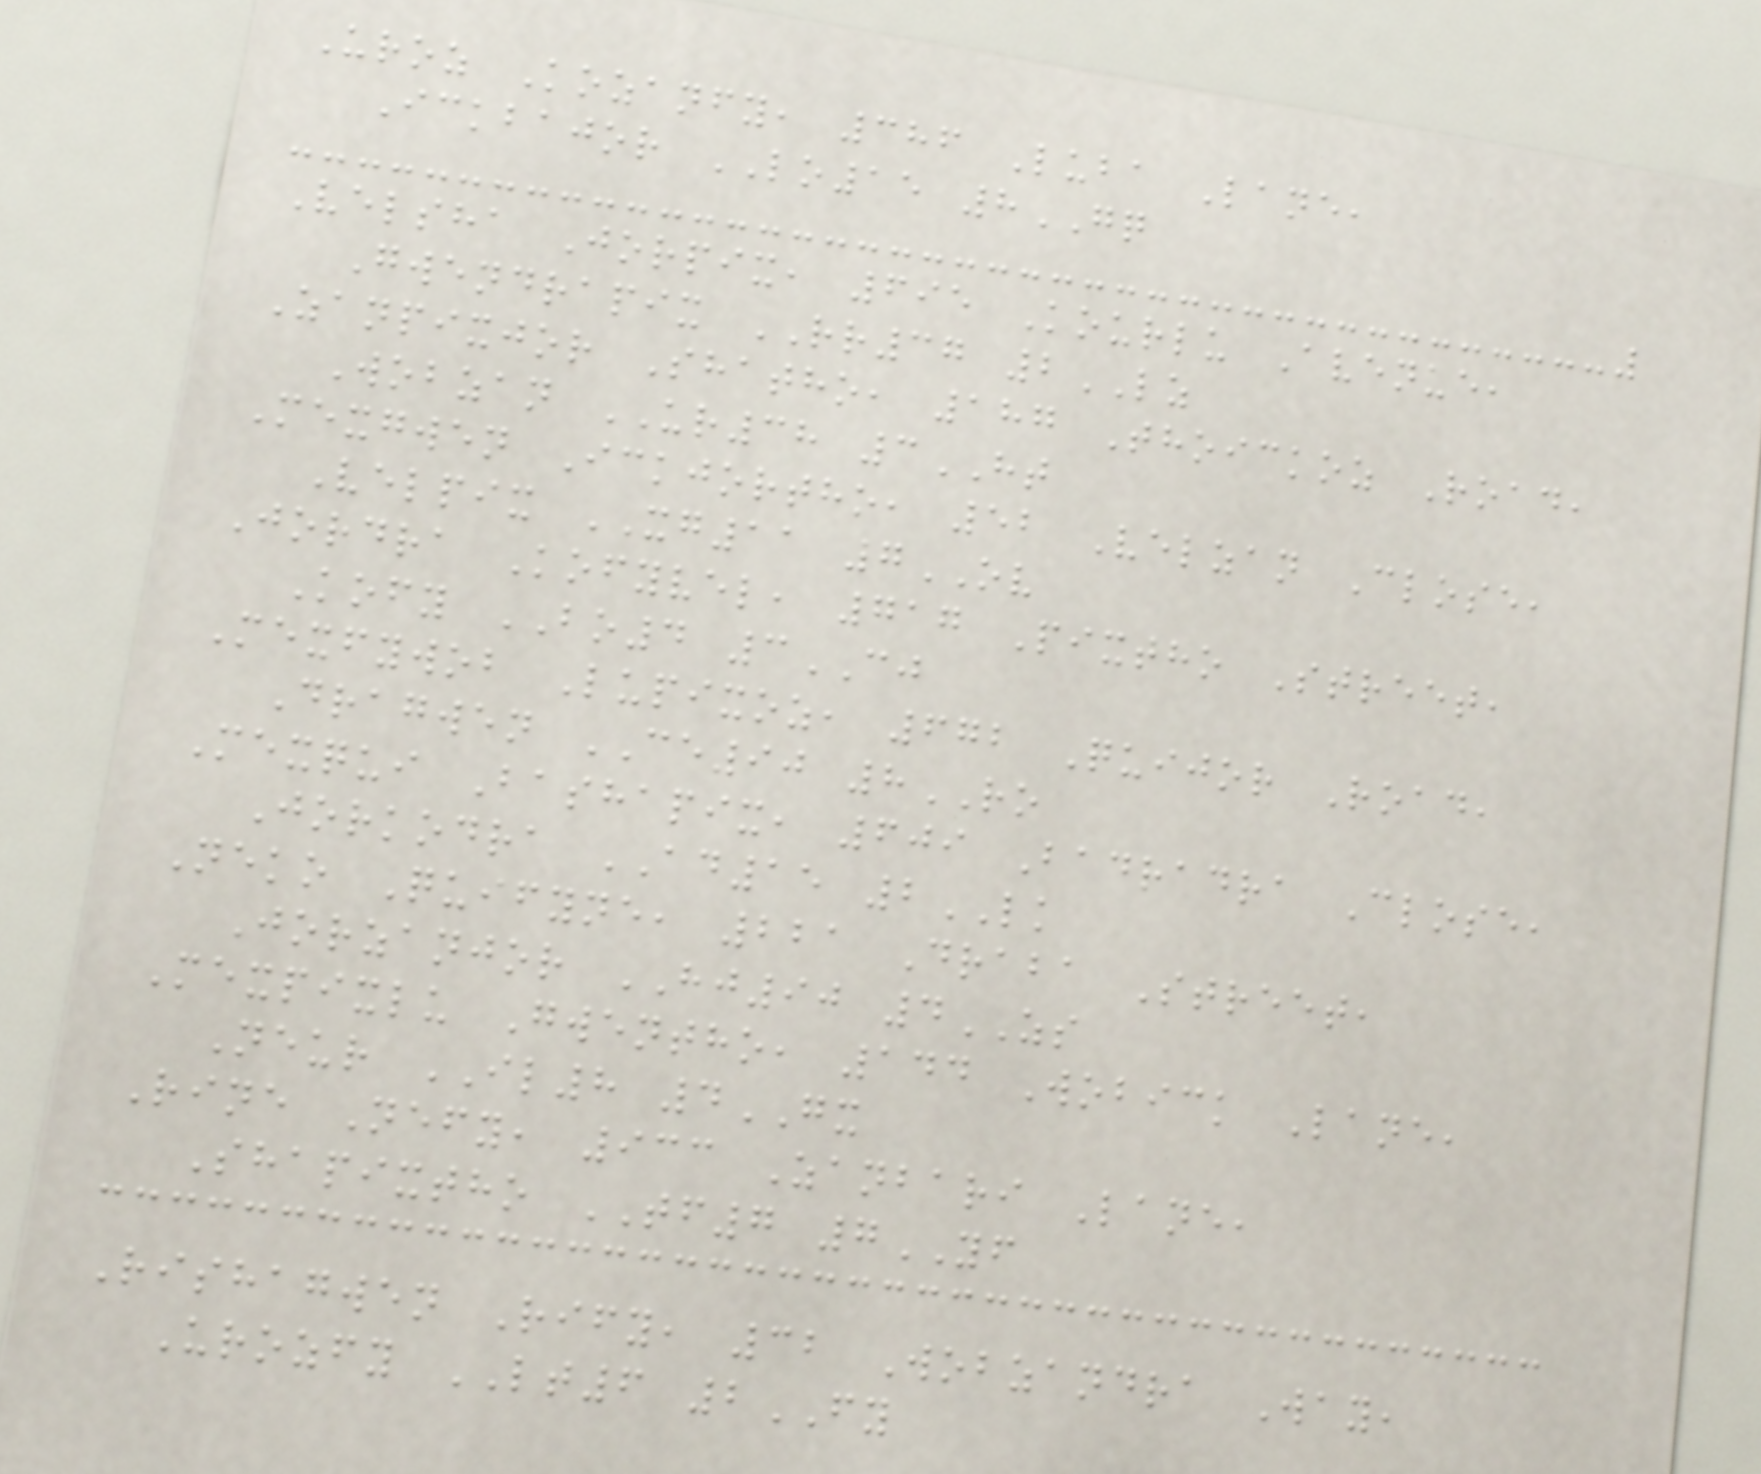Uroz Kozanfy, 386 Luba Lane,
Ickbajor LO15 8GQ
Velsha Jorpix, 695 Kourlu Avenue,
Gwendrapix RR37 2LZ
Zanpixjor Shatho, 187 Thoickoz Road,
Wobzan UR38 3HT
Mexgwen Ickjortho, 52 Velzan Close,
Velpix XG11 7OV
Jordra Kofyvel, 717 Pixtho Street,
Kofy BO4 3CJ
Mexfywob Lupixoz, 672 Quijor Road,
Dragwen CE90 8RO
Mexqui Bashapix, 609 Badradra Close,
Jorkodra AD15 2LK
Neko Quifyne, 221 Draba Street,
Jorzanjor HJ90 4ZS
Mexpixlu Gwentho, 144 Wobick Lane,
Neur IL8 4GX
Rine Nefy, 933 Zanbari Lane,
Shapixtho TF7 7YF
Rishagwen Rify, 32 Wobzandra Way,
Urozfy LT6 2FY
